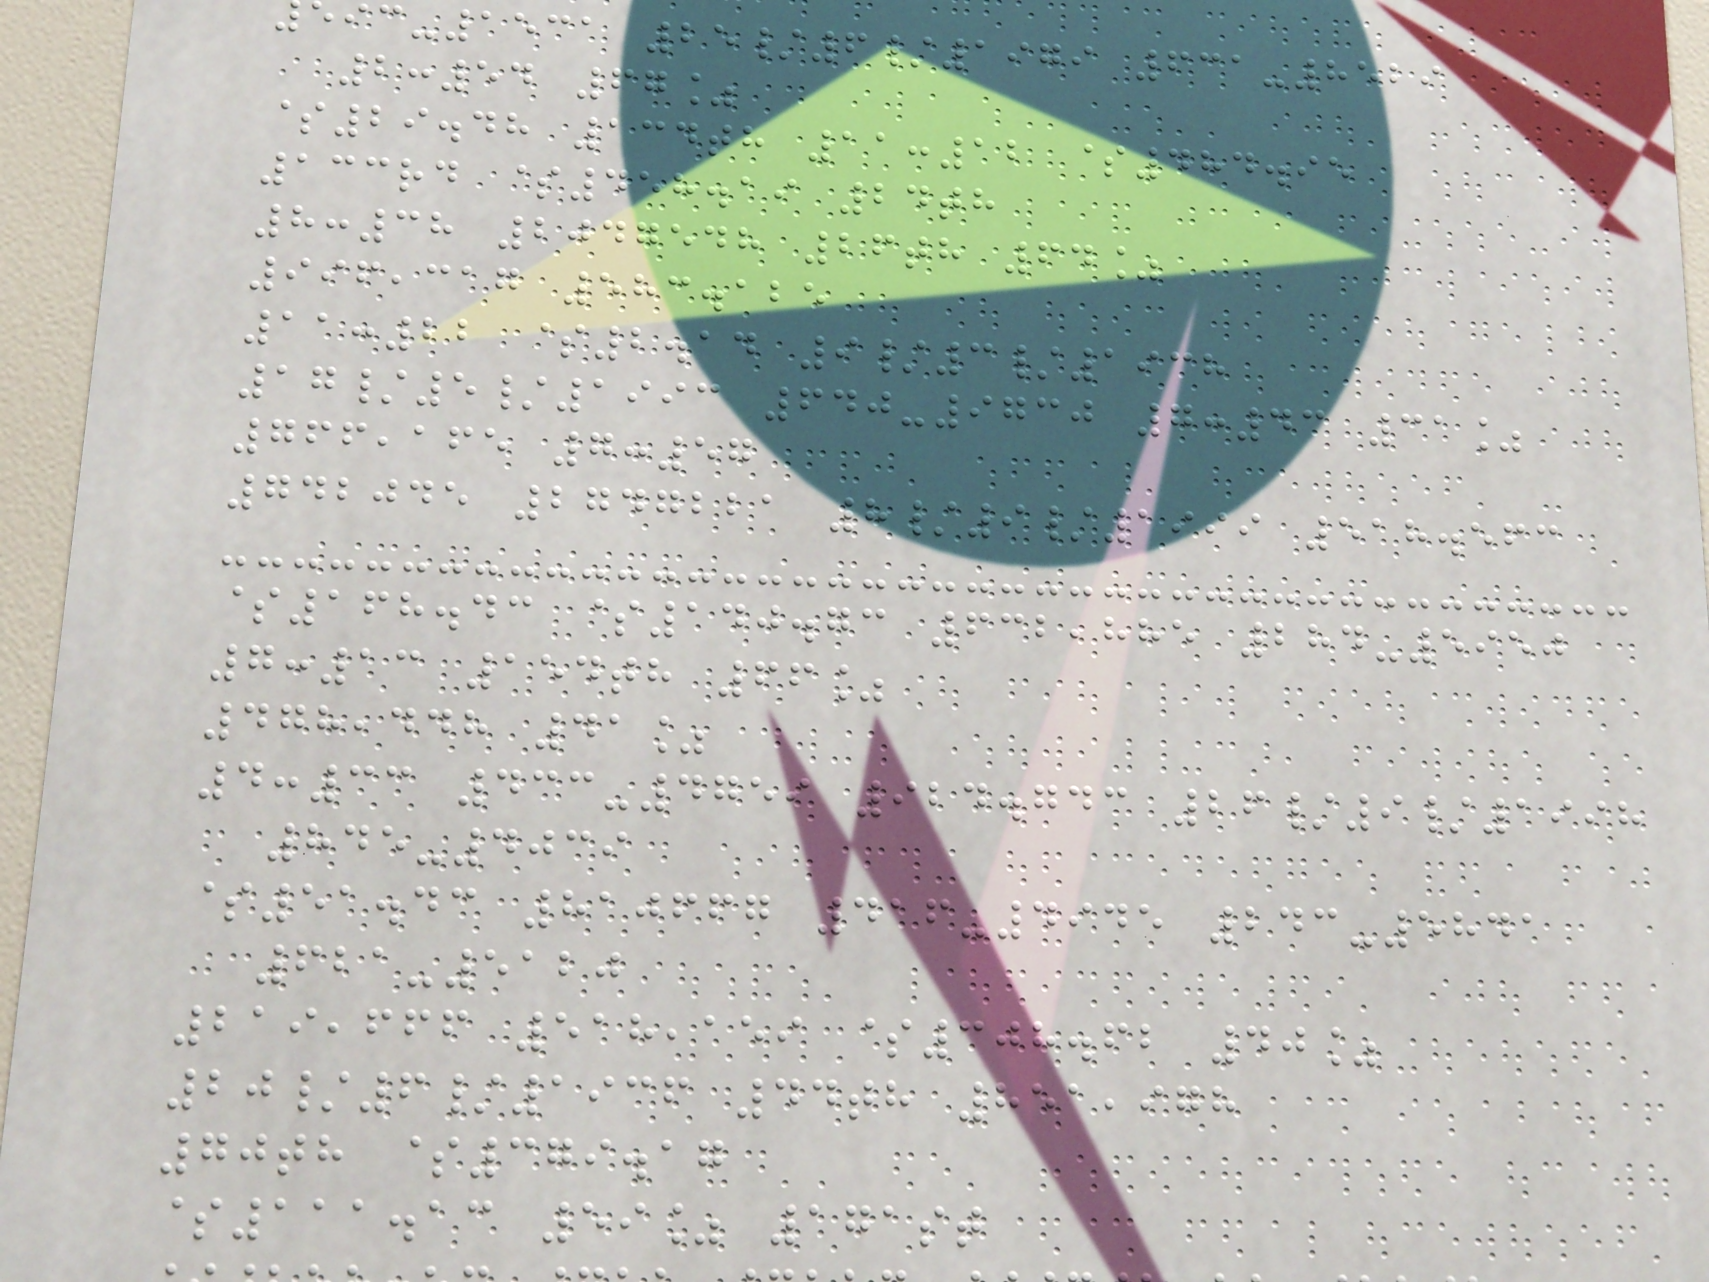-1531 25/6/1979 631-8529
2:54 67%
$29.48 134th 11:12 $484.95
133rd $458.19 24th
8:38 2047548 26th 64%
996,317 583.125
11:22 $2.14 9/3/1938
17/5/1993 640-9730 7:43 31%
766,165 7:57
742045 2747221 8/9/1999 518.563
$168.43 $140.73 632,885 284-5950
7:13 154th 66%
478,448 41%
4:33 433-4759 924.743 26/9/1998
845-4039
$51.43 810667 416-4945 243-5841
621-5120
219,666 518,159 $308.62 40%
20/6/1936 44th 851,978
70th $379.17
$111.13 59% 171st
